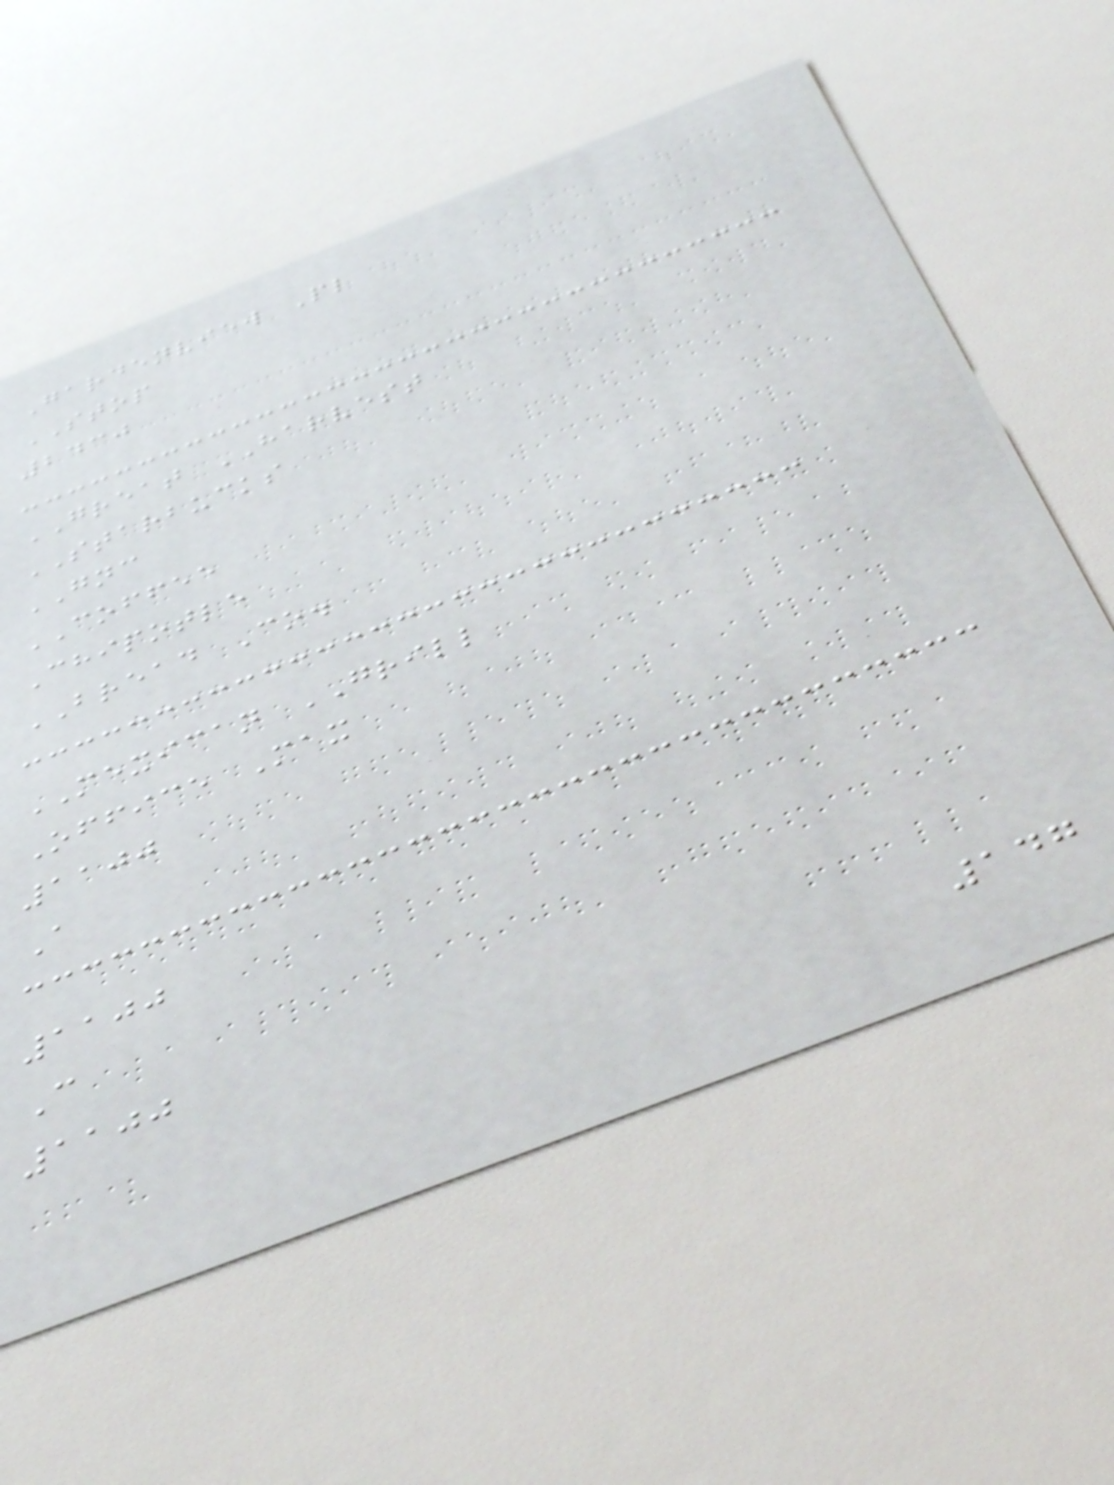Gardenview Pl
STOP
2430
GREAT HARVEST
STARBUCKS
GNC
COFFEE
Chipotle
BREAD Co.
MEXICAN GRILL
Office Max
1100
A
1100
C
1100
147
